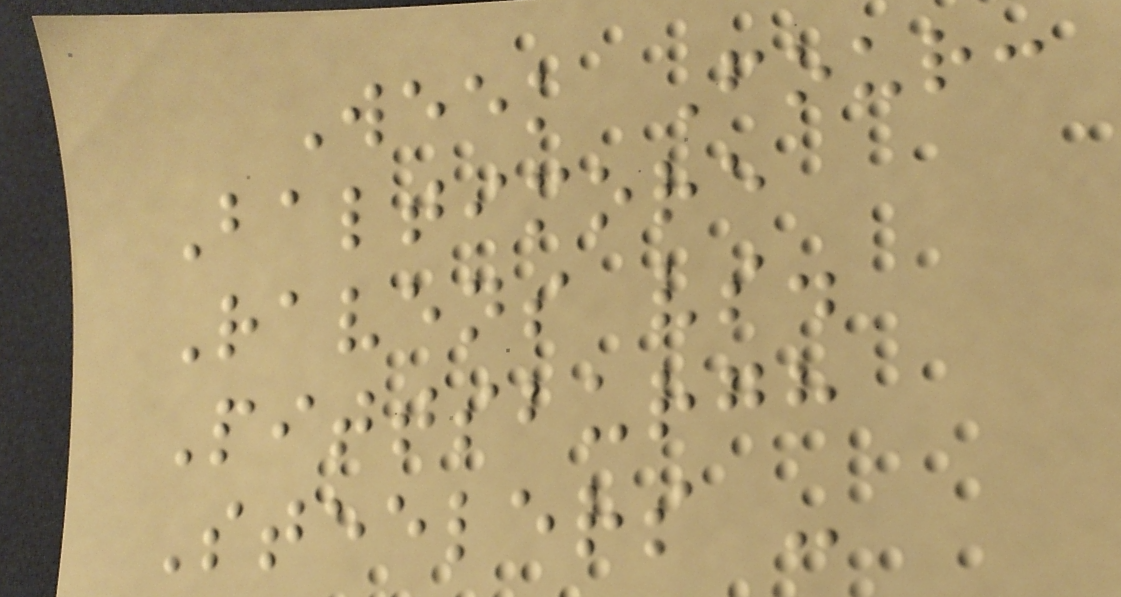Week Four:
Baltimore
Ravens vs.
Pittsburgh
Steelers -
